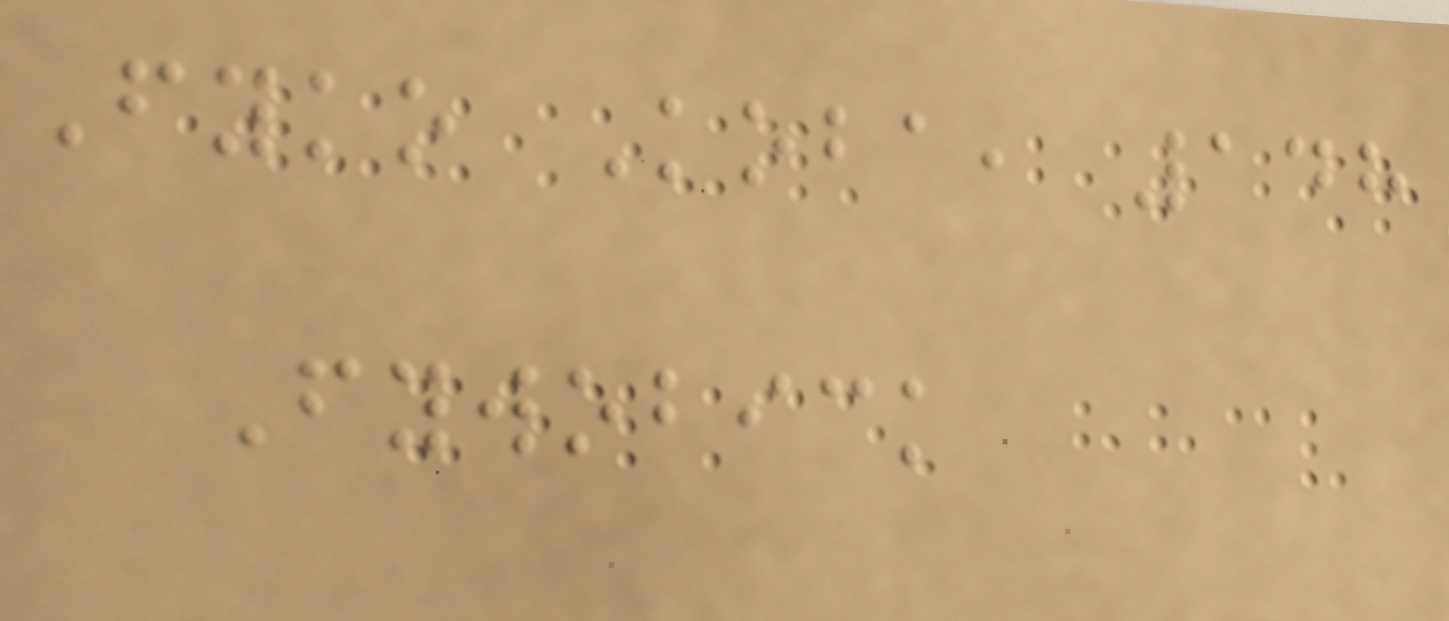Fyko Koba, 148
Fywobick
